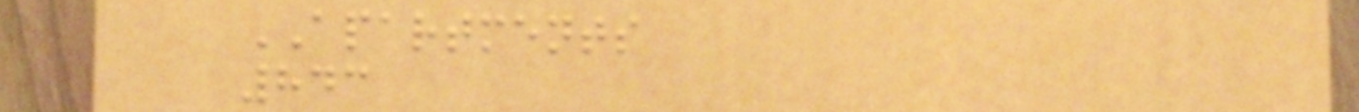APARTMENTS
843
